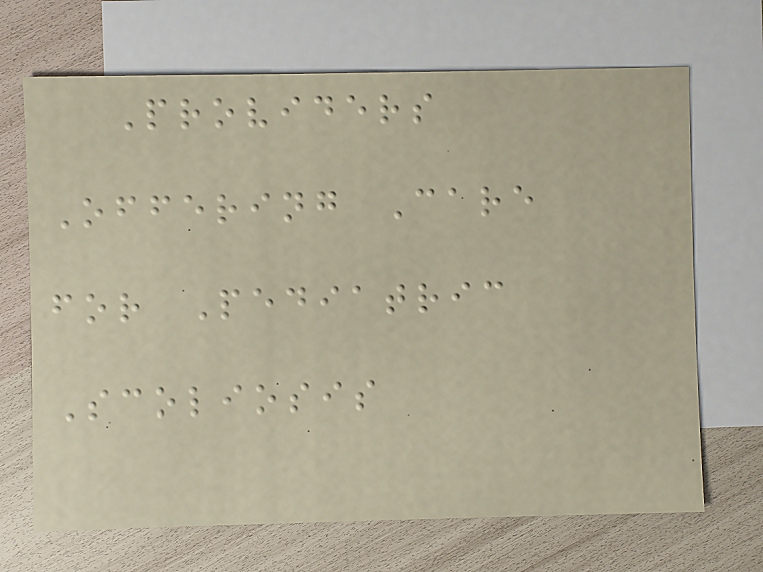Providers
Offering Care
for Pediatric
Scoliosis
